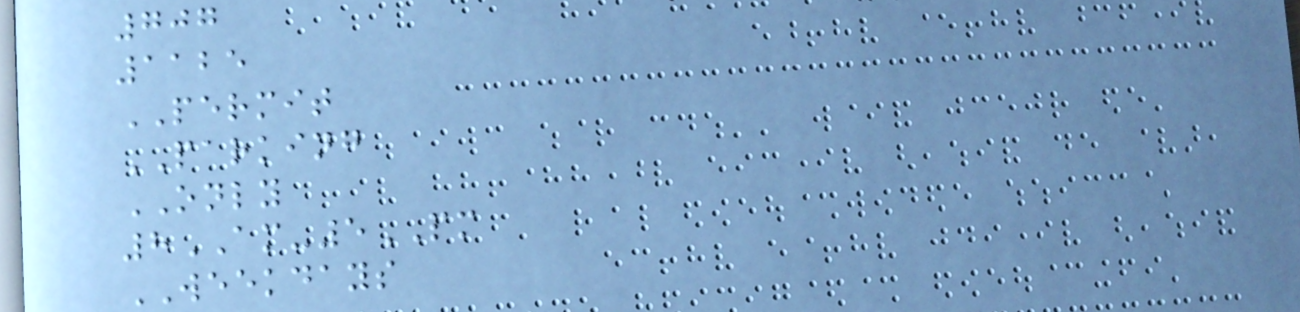707
1125
PERMIT
PARKING
ONLY
8AM-5PM
WEEKDAYS
